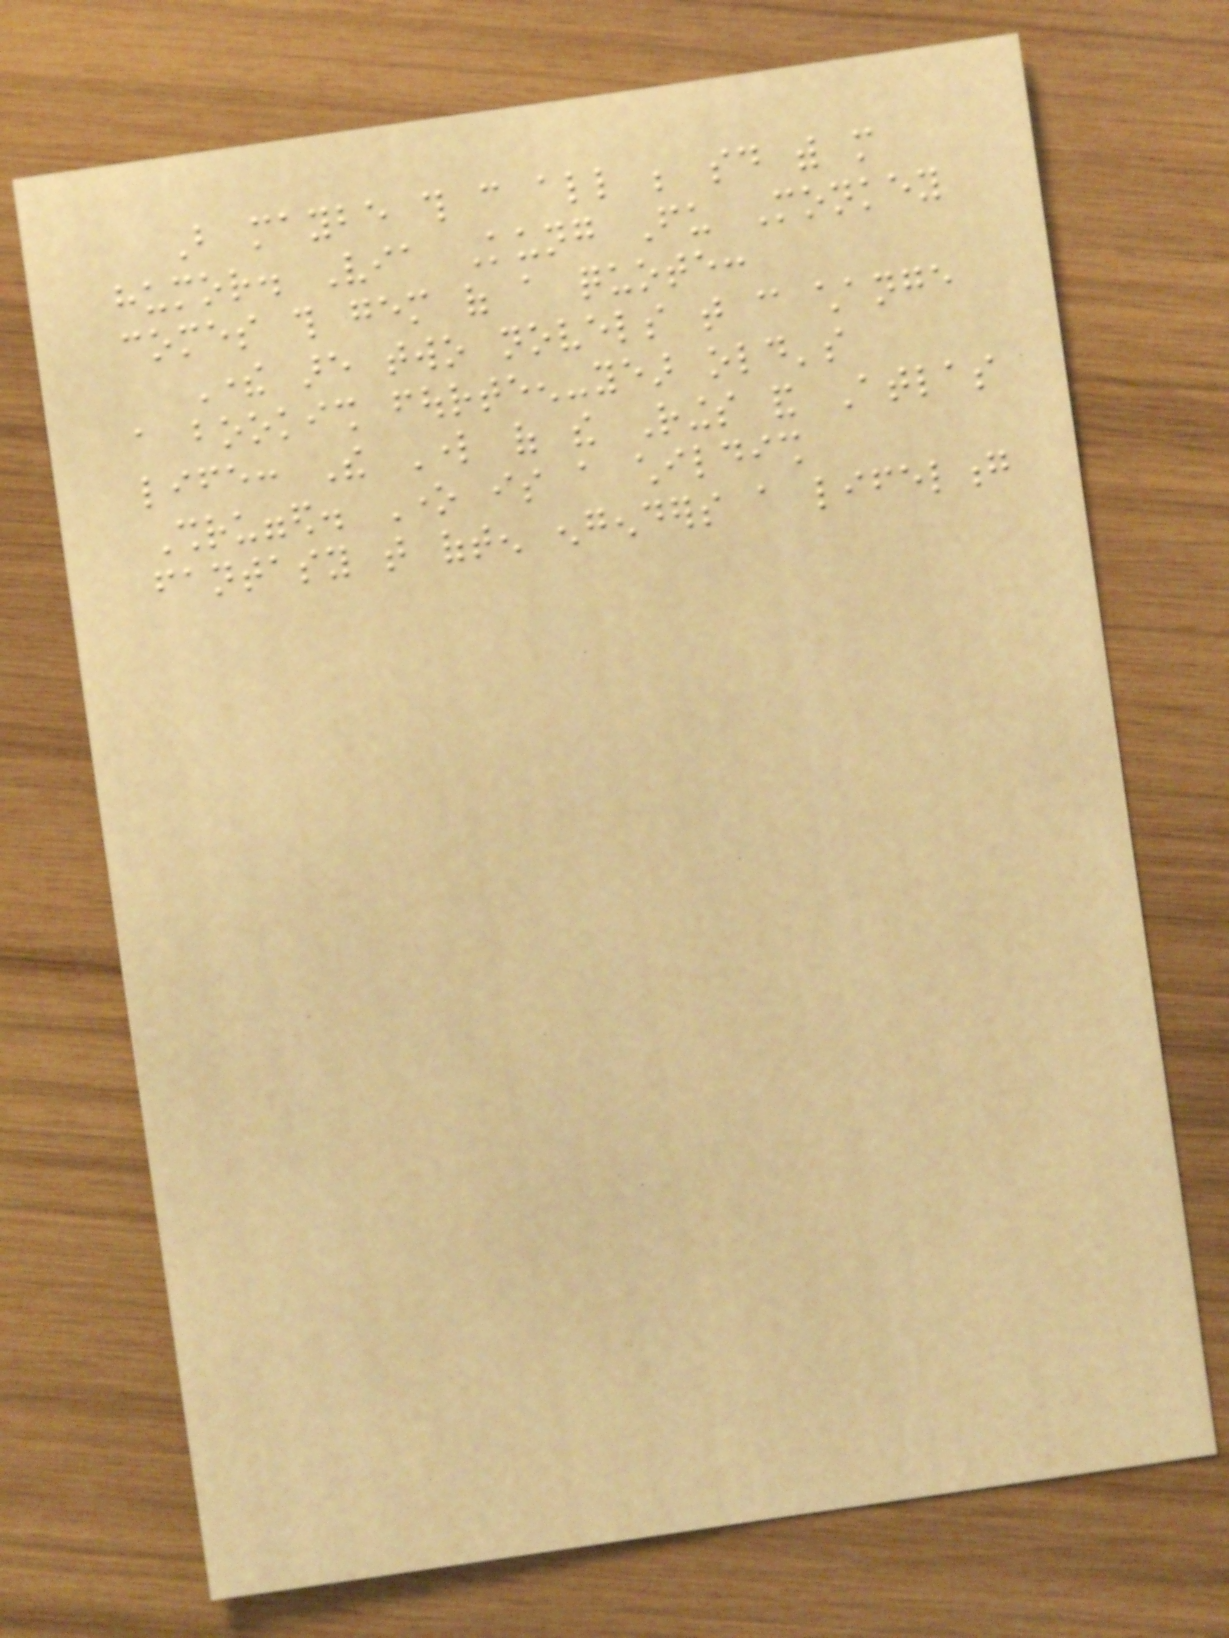But maybe this can all be said with more
humor. Via Kung Fu Monkey
comes this gem of a quote:
There are two novels that can change
a bookish fourteen-year old's
life: The Lord of the Rings and Atlas
Shrugged. One is a childish
fantasy that often engenders a lifelong
